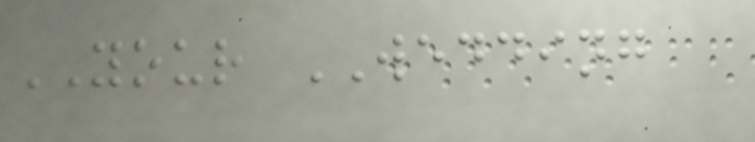YOUR WEDDING
